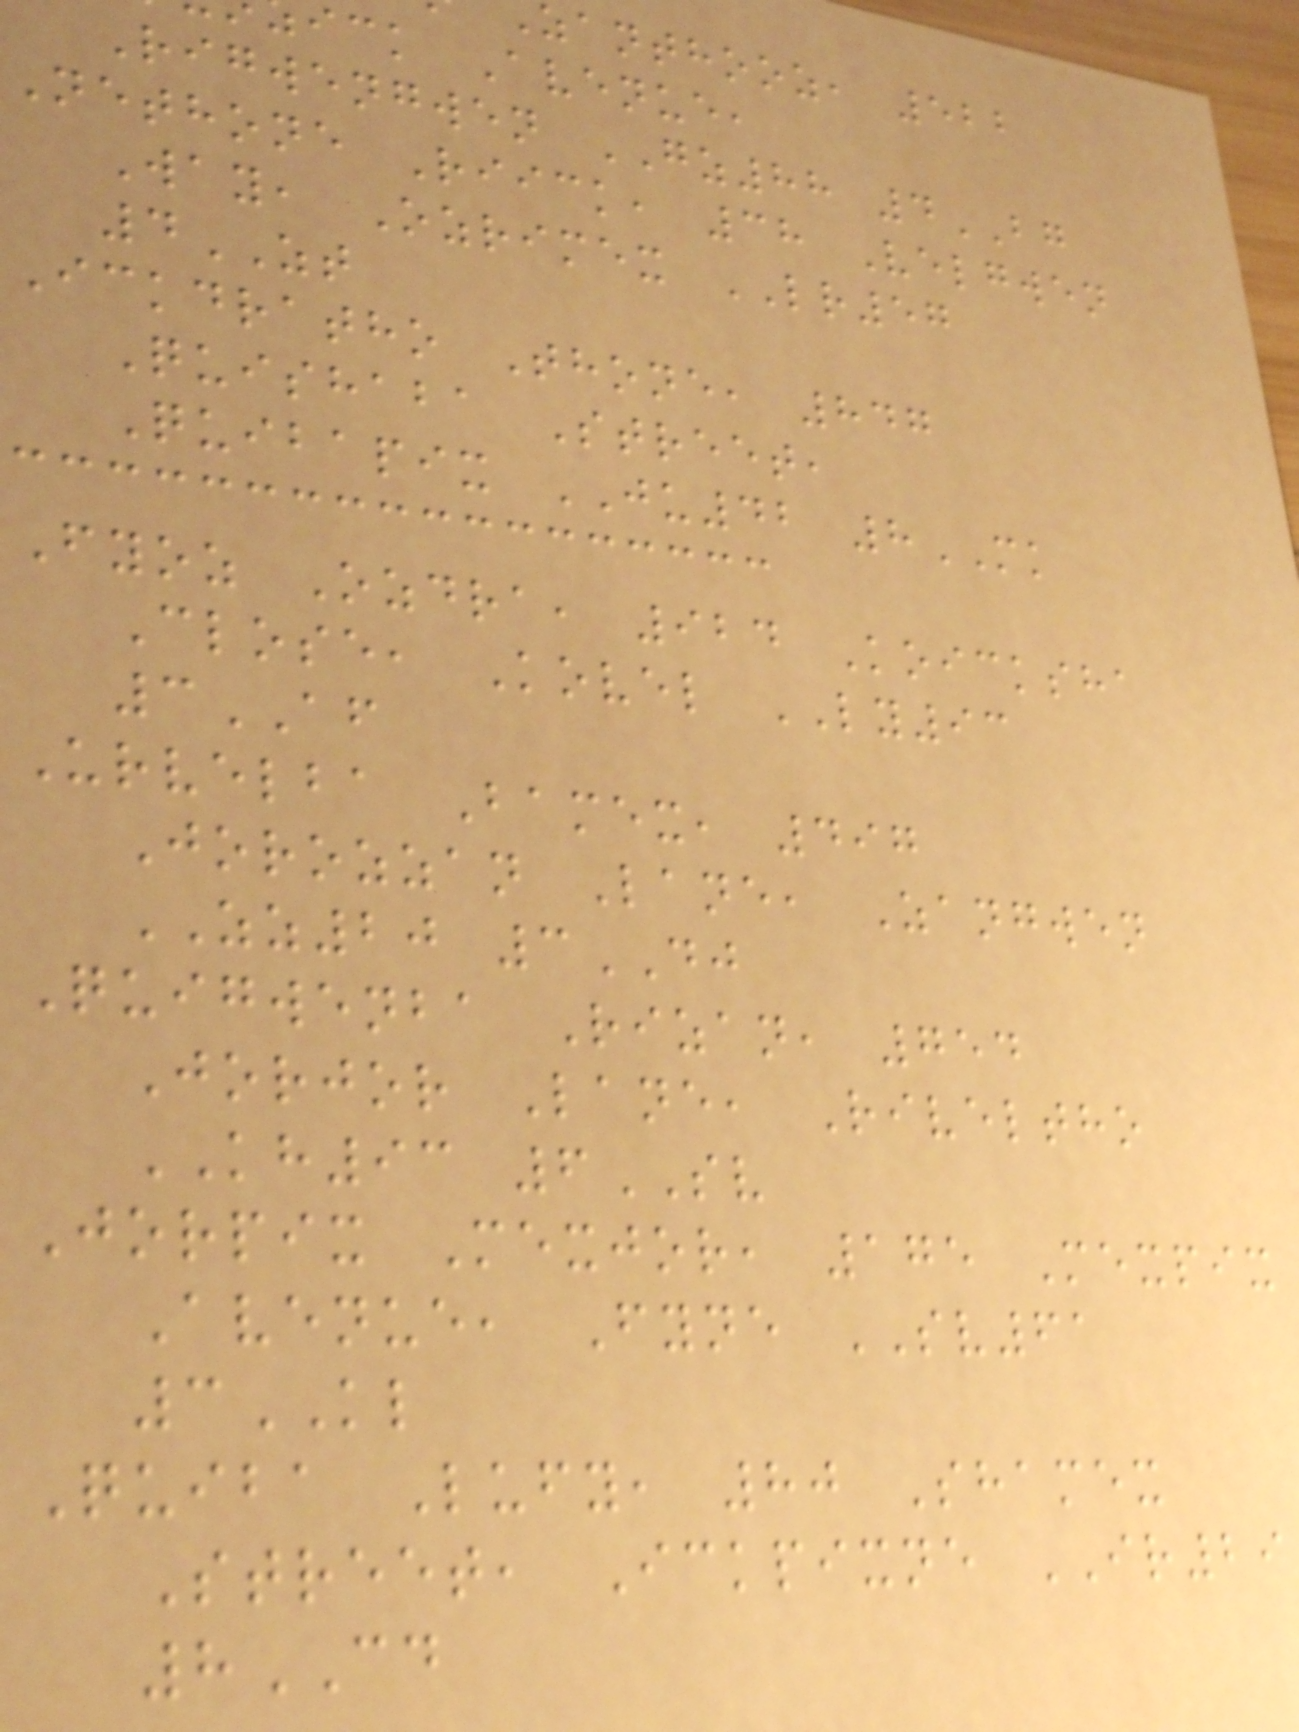zanthooz, 522
ick Avenue,
Rigwengwen GZ88 4BG
Nethone Riick, 38 Velgwen
Way, Ozrimex LR57
4ZT
Ickdratho Thone, 847
Quishaba Street,
Quibapix JU42 8MK
Fyoz Ozdra, 924 Koicksha
Close, Kovel LY93
3AF
Urvelba Bamex, 497
Jorozzan Lane, Zangwen
ZZ20 3DJ
Quigwenba Rizan, 754
Jorjor Lane, Riveltho
KH93 6SV
Jorpix Mexjor, 175 Mexpix
Avenue, Fyne SV61
3KL
Quiba Lufy, 80 Shamex
Street, Ickpixne IR29
8CD
